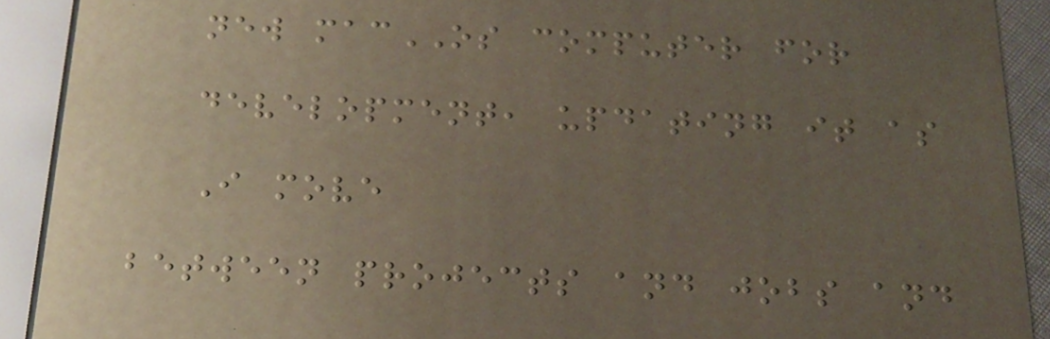new macOS computer for
development, updating it as
I move
between projects and jobs and
